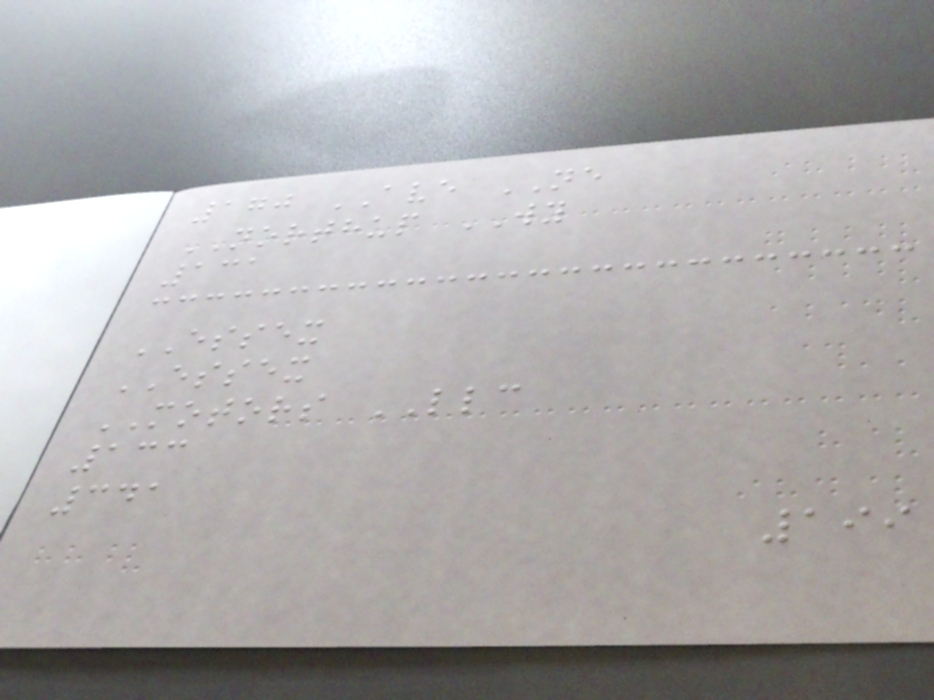170 AVE NE
NORTHUP WY
131
ESSEX
ESSEX
MOTORS LLC
133
341
199
